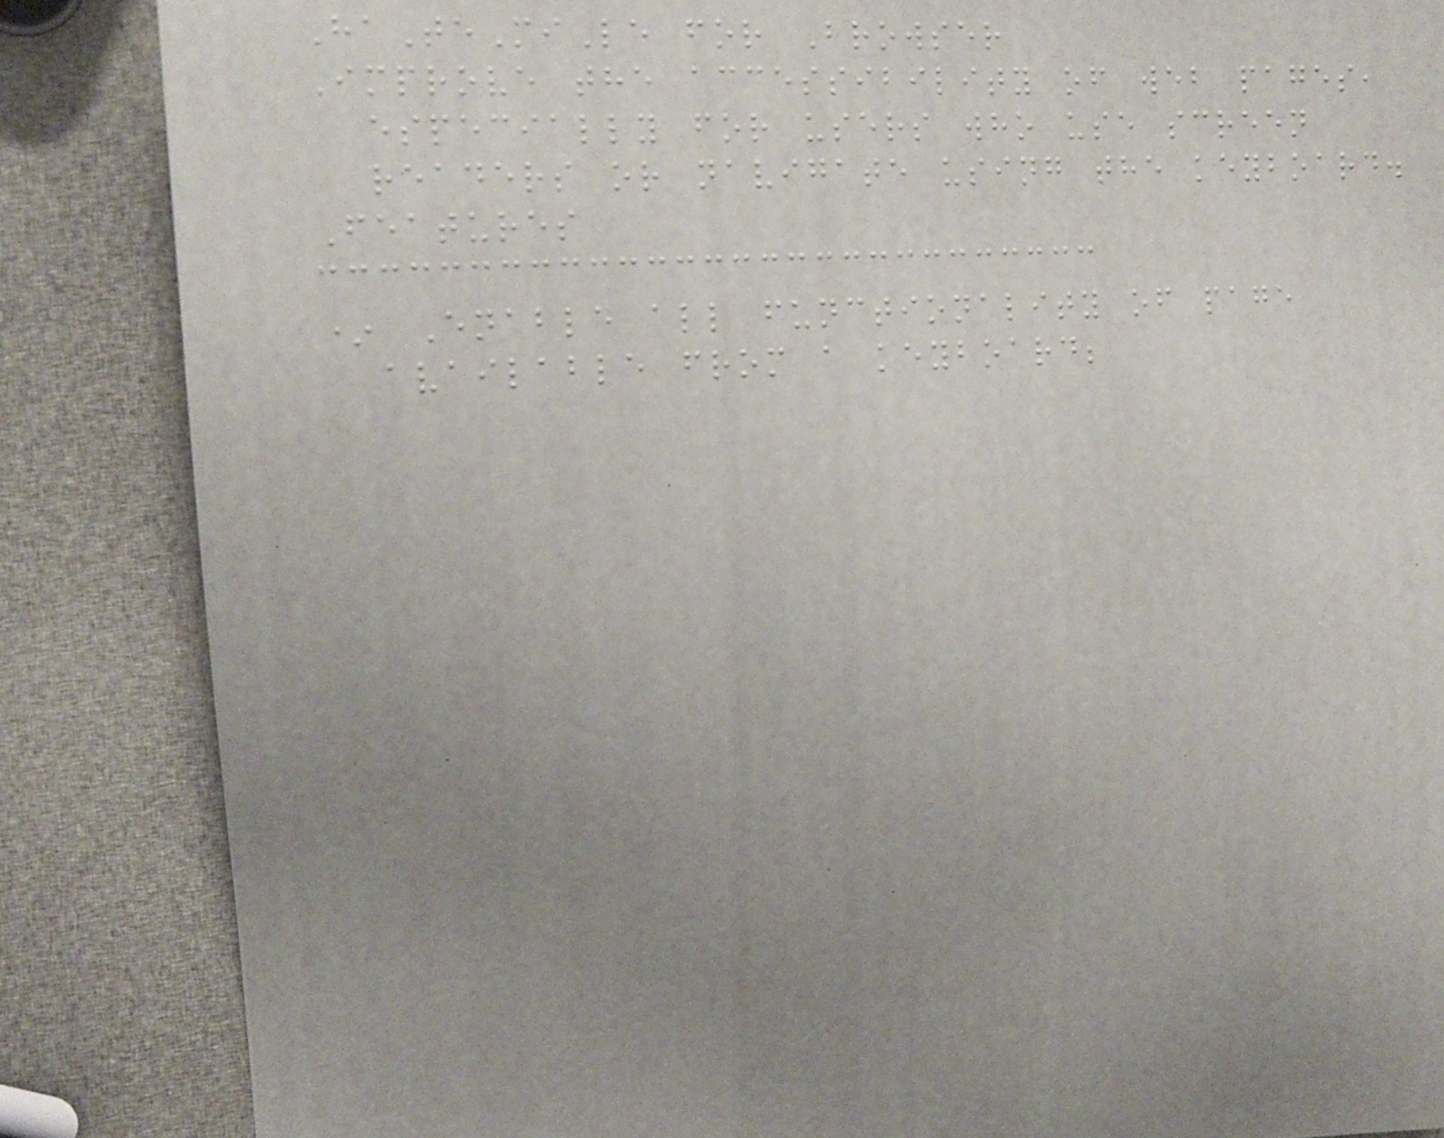HaTeMiLe for Browser
Improve the accessibility of web pages,
especially for users who use screen
readers or navigate using the keyboard.
Features
* Enable all functionality of page
available from a keyboard;
